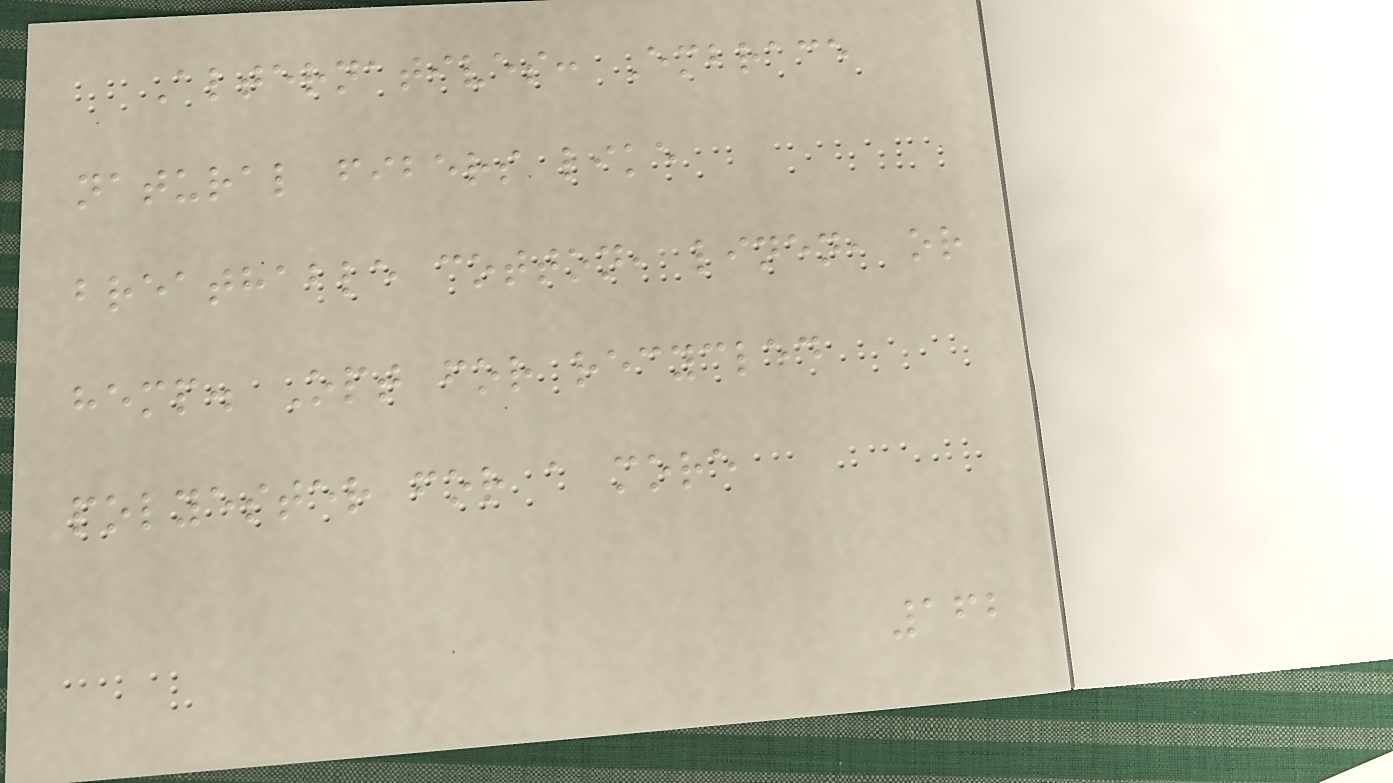Alternatives: Embrace
natural fibers like
breathable cotton, linen, or
hemp. Opt for recycled
polyester for a more
162
